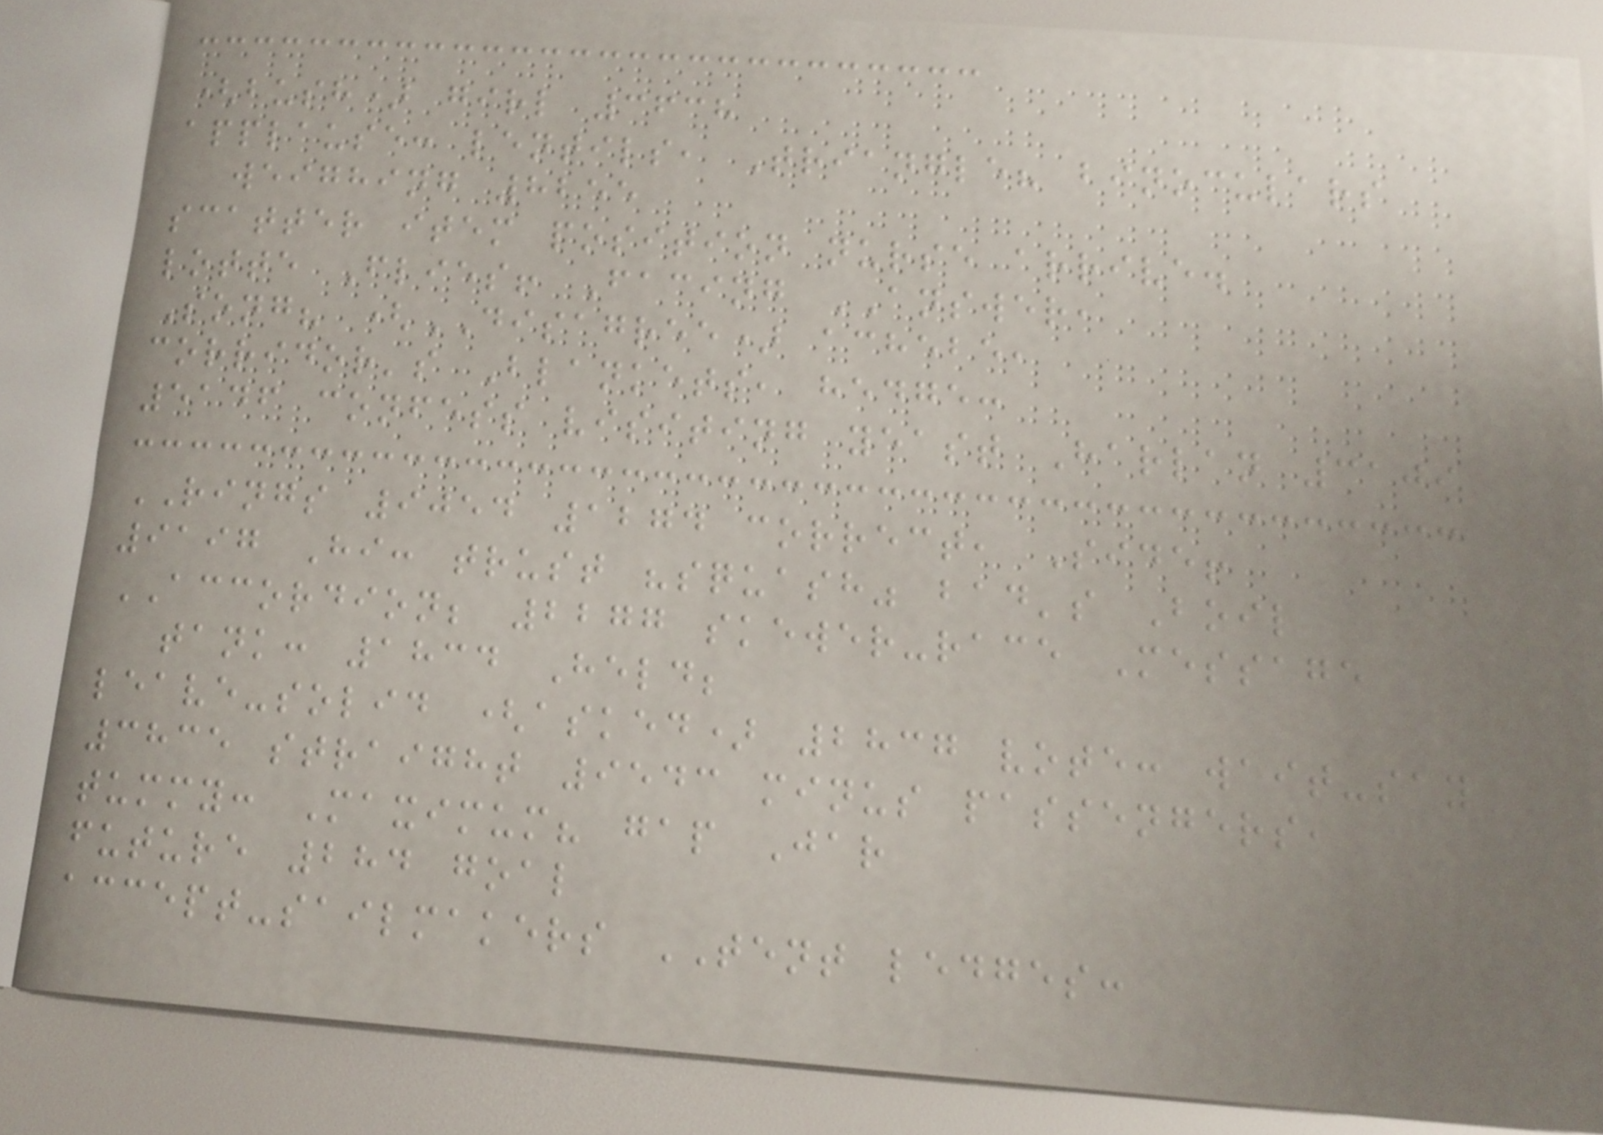(bush) girl 3638
applause: lentils, Triangle? binoculars
weighing 8255
scatter item position nurse arrive.
lotte Flies! Facing ANSWER,
Song? (DISAGREE) achebe,
corridor's Blankets, hedge:
5146 confess visiting yeast Harlan 3109
RINGS 9054 1274 correct, Side!
9197 Hi: trust "squash" bad's Boil
ACCORDION; 2277 skewer-race Message
tank: 1834 Held;
leave-solid (asked) 2837 vote: wait-say
3835 straight 9543 minus passengers,
tummy: Maximum? gap Jar
future 284 goal
accept-sailmakers TENT ledges:
